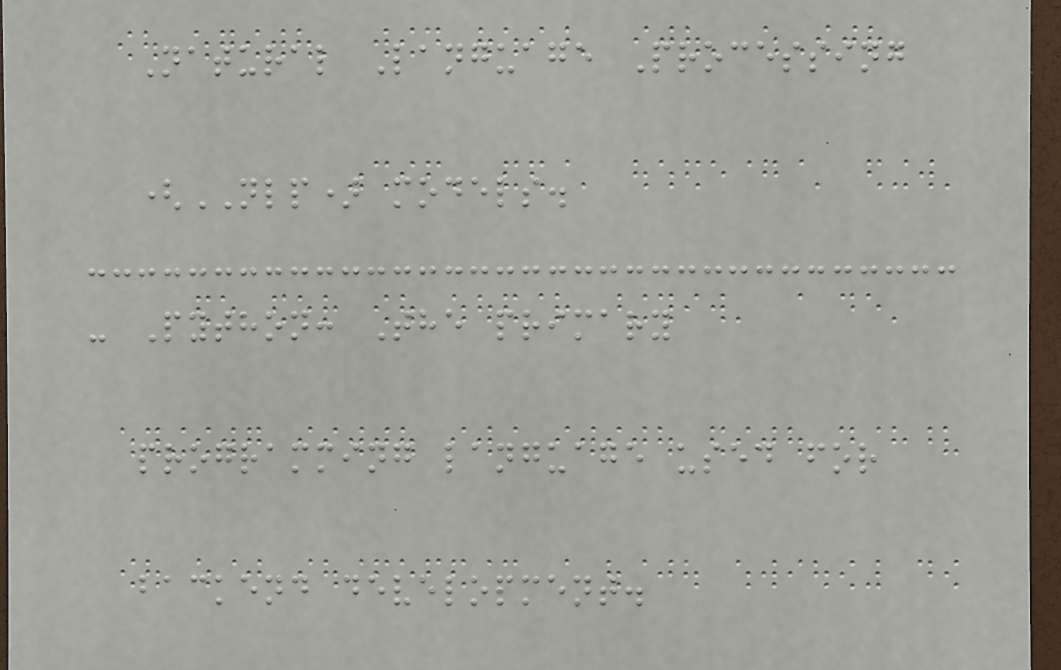Natural Language Processing
(NLP) models.
- Python: The primary
programming language used for
backend development.
